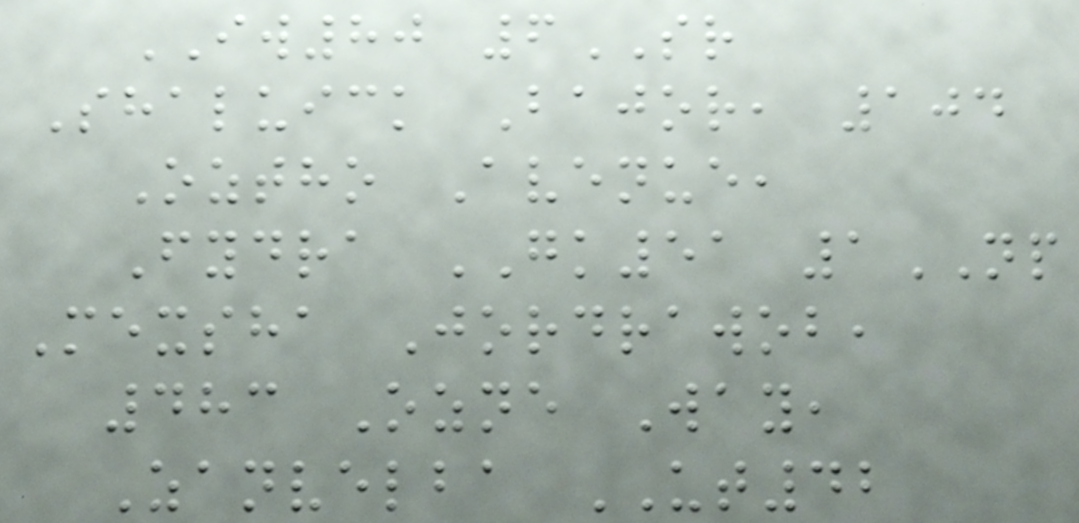IW80 6SR
Shaluick Bajor, 104
Oztho Avenue,
Fydra GK51 1NP
Mexsha Jordrawob,
483 Ozne Way,
Zanvelba UT42
